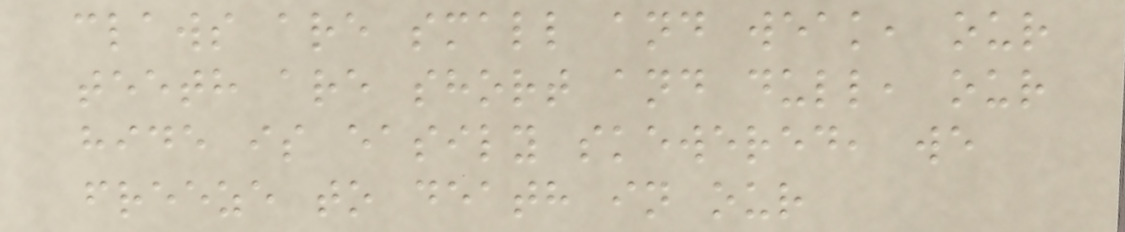claws are small and weak, our
teeth are short and dull, our
hide is easily skewered, we
freeze to death in our
